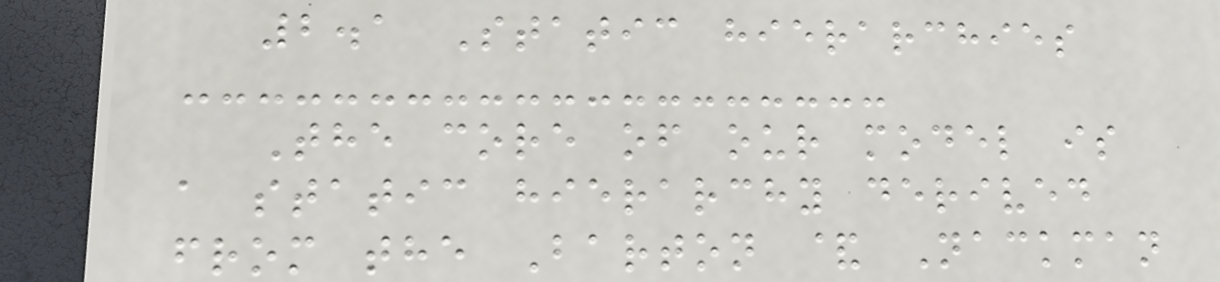2.1 Static hierarchies
The core of our model is
a static hierarchy derived
from the Barton & Nackman
